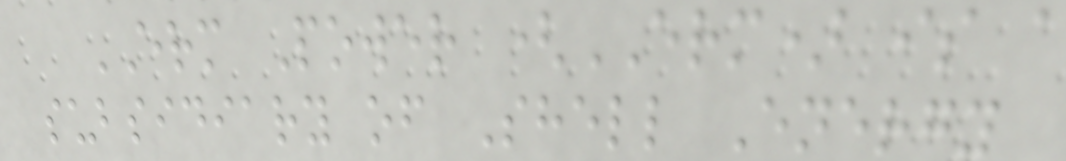ERM Power (ERM) is a
subsidiary of Shell Energy
